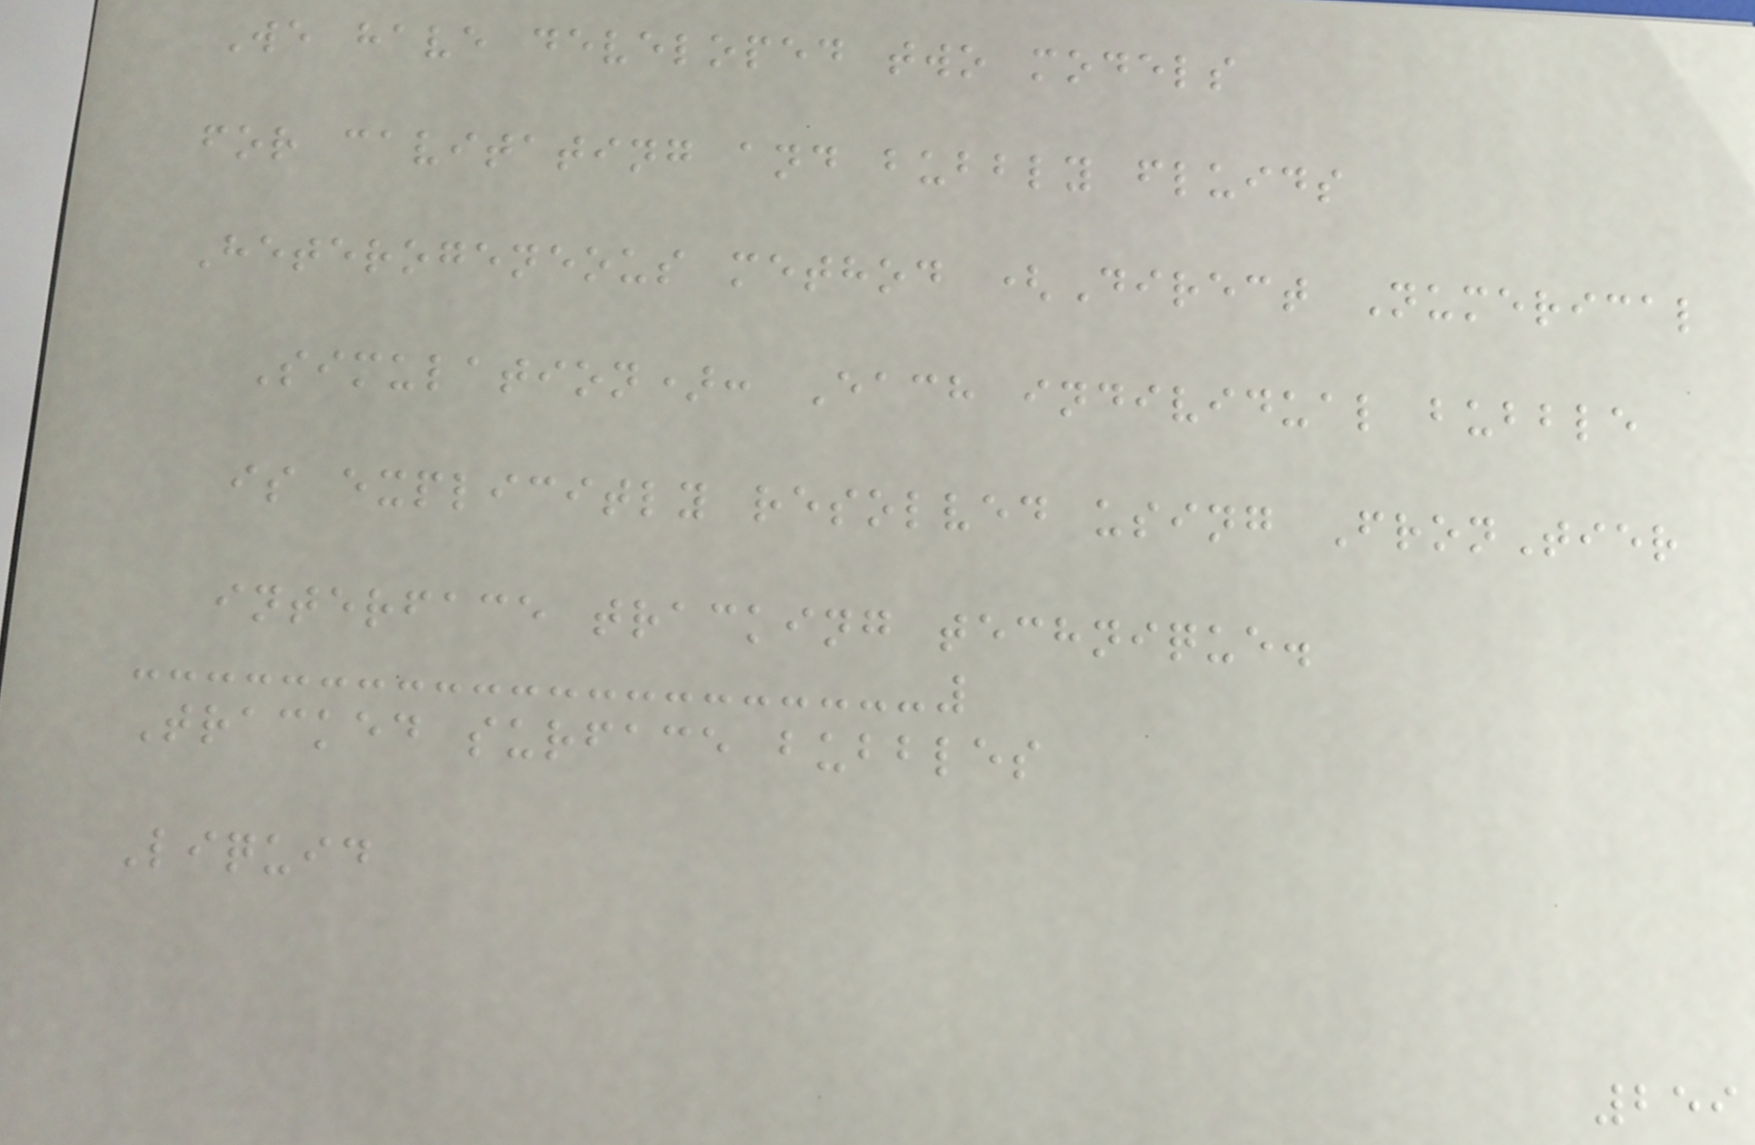We have developed two models
for cavitating and bubbly fluids
Heterogeneous method (Direct Numerical
Simulation): Each individual bubble
is explicitly resolved using FronTier
interface tracking technique.
Tracked surface bubbles
Liquid
259
